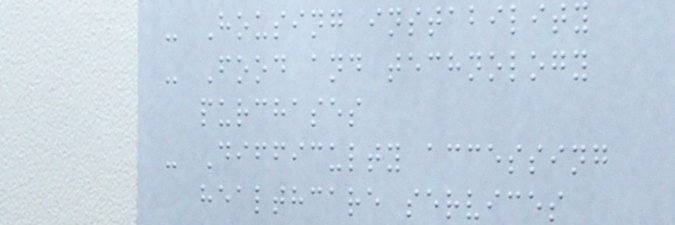- Housing instability
- Food and technology
purchases
- Difficulty accessing
healthcare services
